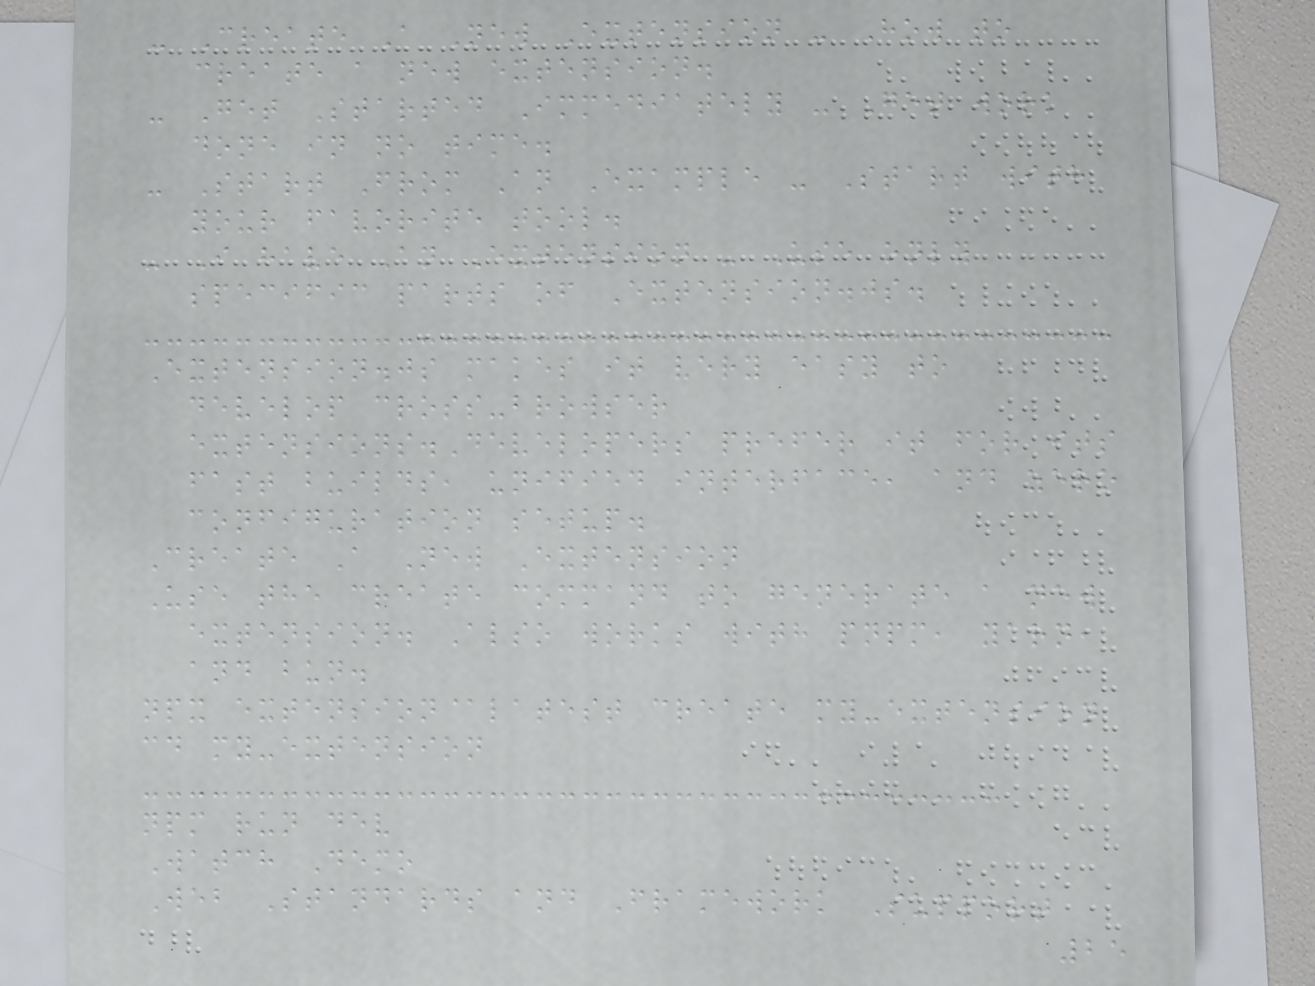- Create A New Extension - How to
create a new extension.
- Get Started Immediately - Get work
done in no time.
- Start From An Example - Start with
your favorite tool.
- I have An Extension - Use only
specific parts of Extension.js.
Extension.js makes it very easy to
develop cross-browser
extensions.Developers prefer it for its
fast builds, unified interface, and zero
configuration setup.
Create A New Extension
Use the create command to generate a new
extension. Also works with pnpm, yarn,
and bun.
npx extension@latest create my-extension
cd my-extension
npm run dev
Watch Demo
Web Standards and Framework Support
25
